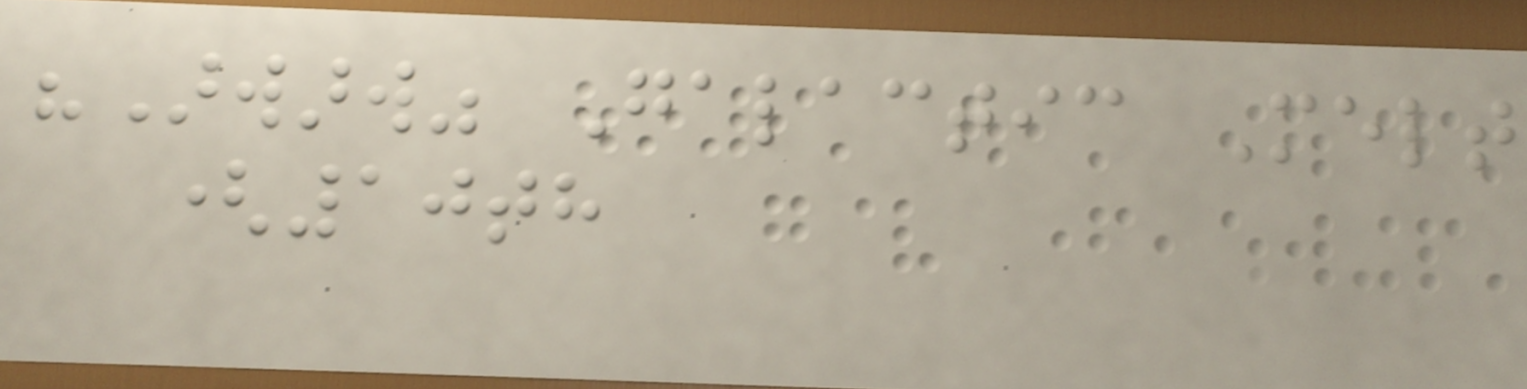"Arwarw" Galactic Melt
(10th
